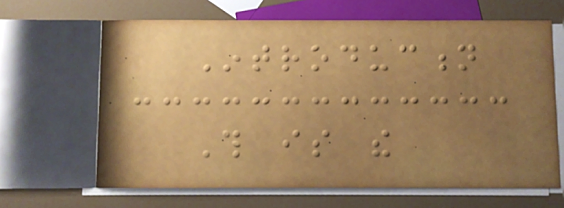Introduction
This is the
